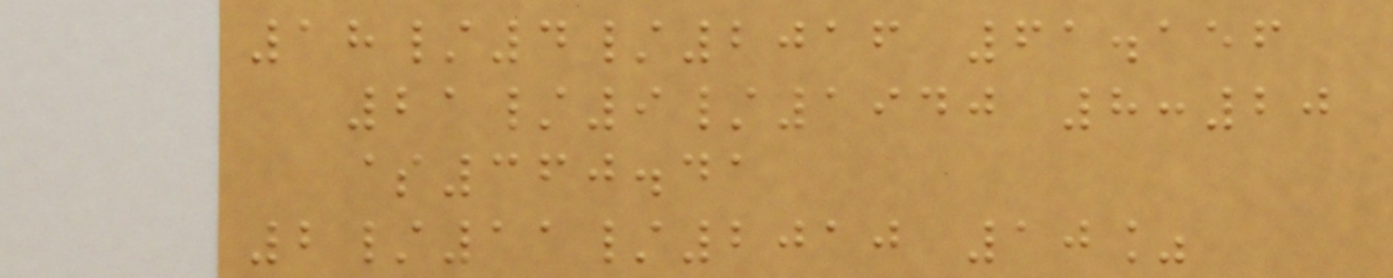18/4/2016 61.156
21/9/1940 8:20
$360.41
2/11/2010 10%
